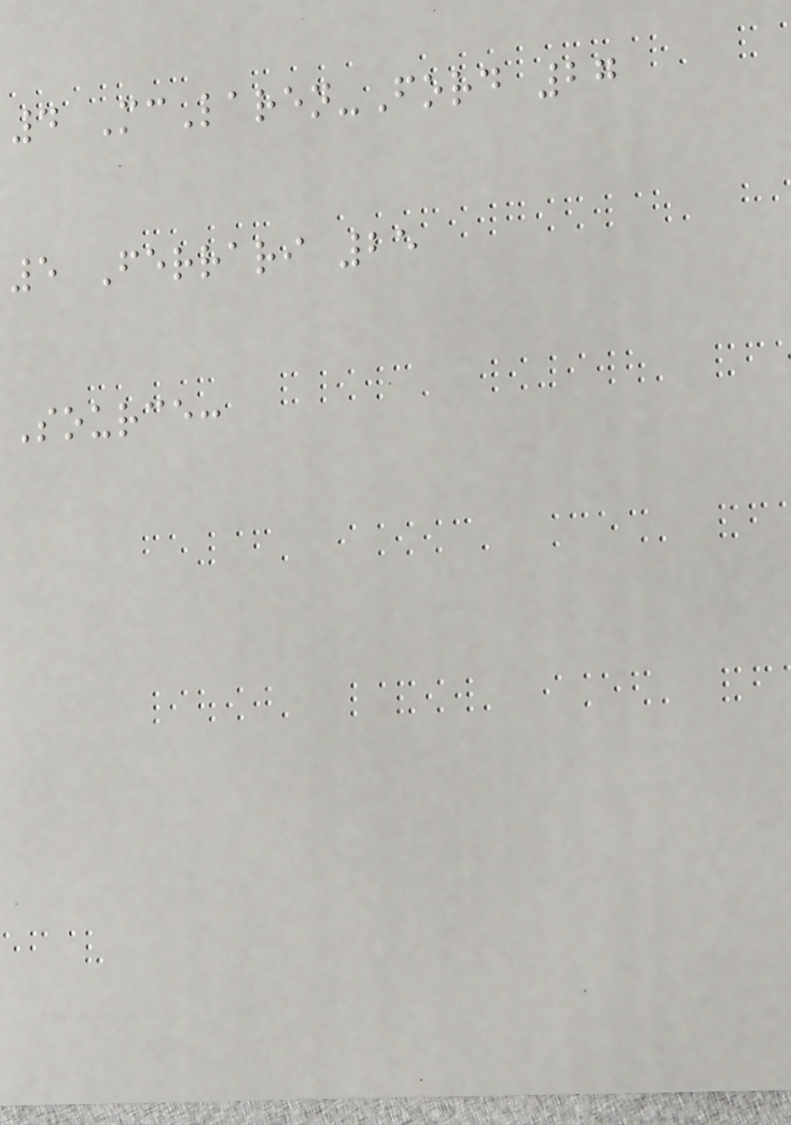4 McLaren-Ford 27
5 Ferrari 25
Source:
